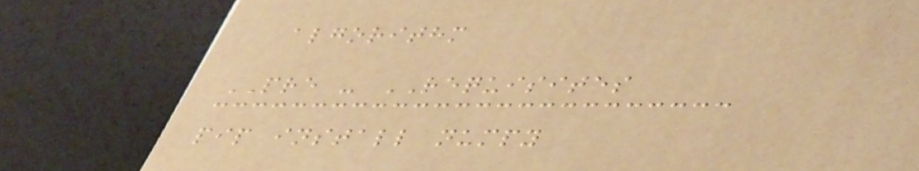algorithm
PRE - REQUISITES
pip install numpy
